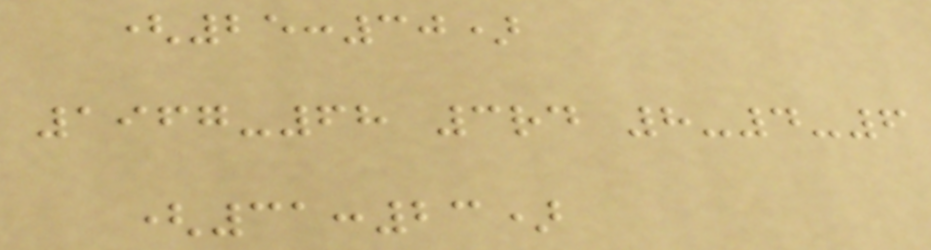(25:30)
1967-68 3rd 8-4-6
(31:23)
